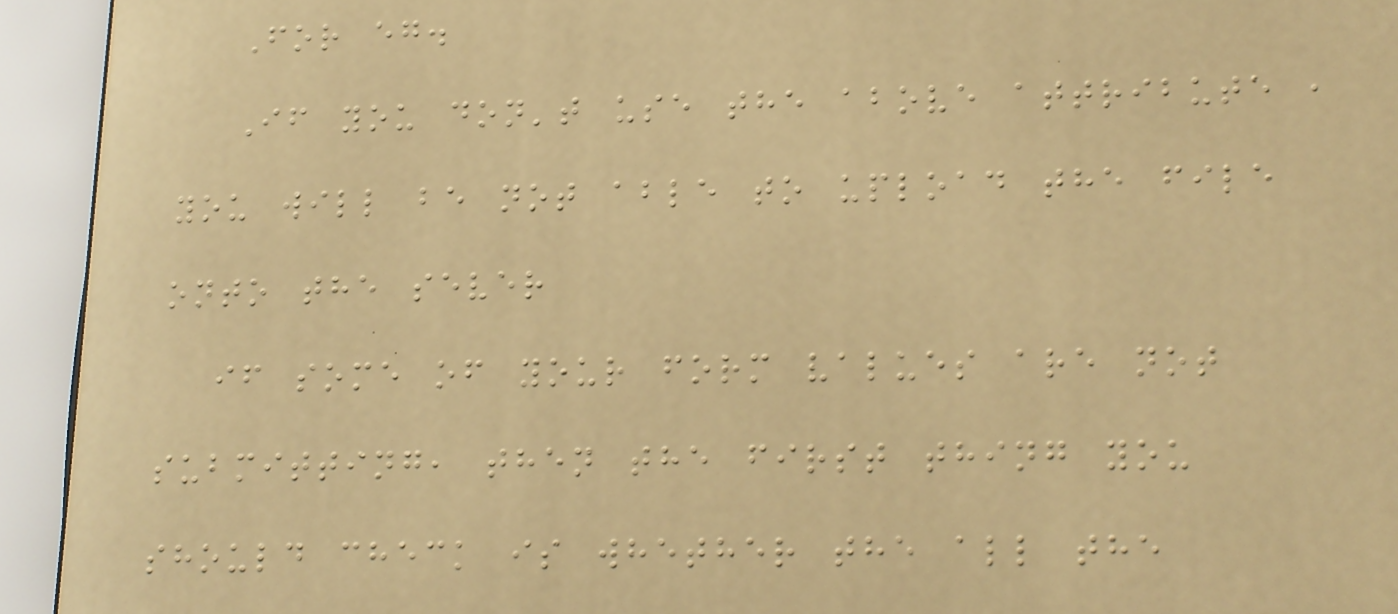For eg.
If you don't use the above attribute ,
you will be not able to upload the file
onto the sever
if some of your form values are not
submitting, then the first thing you
should check is whether the all the
